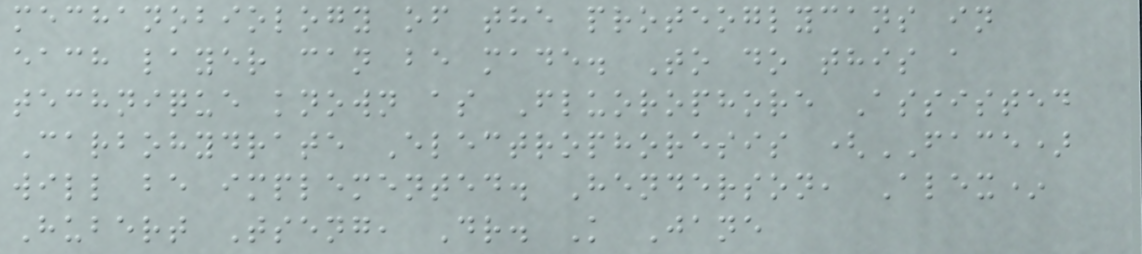mechanobiology of the proteoglycans in
each layer can be made. To do this a
technique known as Fluorophore Assisted
Carbohydrate Electrophoresis (FACE)
will be implemented. Henderson, Alex*
Hubert Tseng, Dr. K Jane
